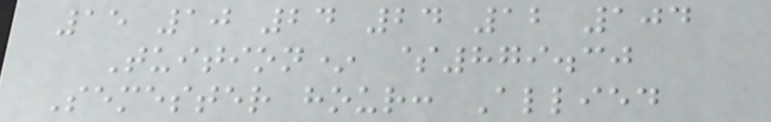15 10 24 24 12 104
Tuition* $879.30
Semester hour: Allied
